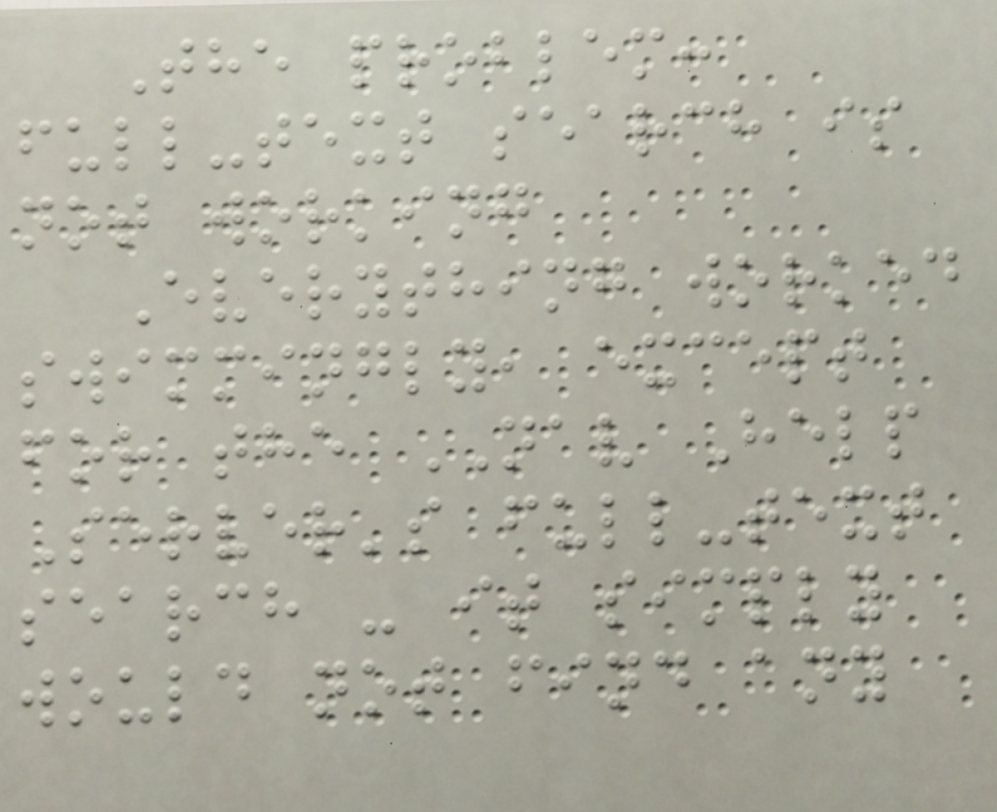The problem:
full-text search is
not working
Everything worked
swimmingly, except
for the NAV Help
Server's full-text
search - it simply
would not find any
